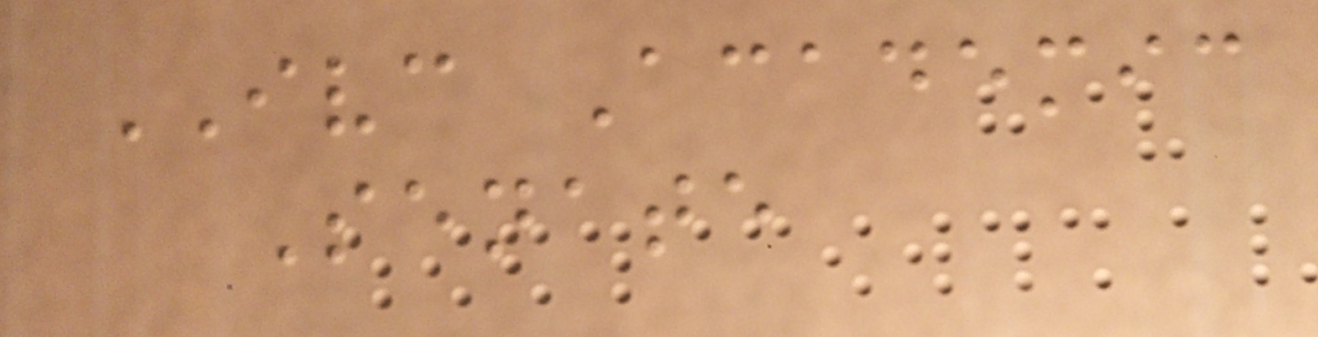IVC Academic
Senate
